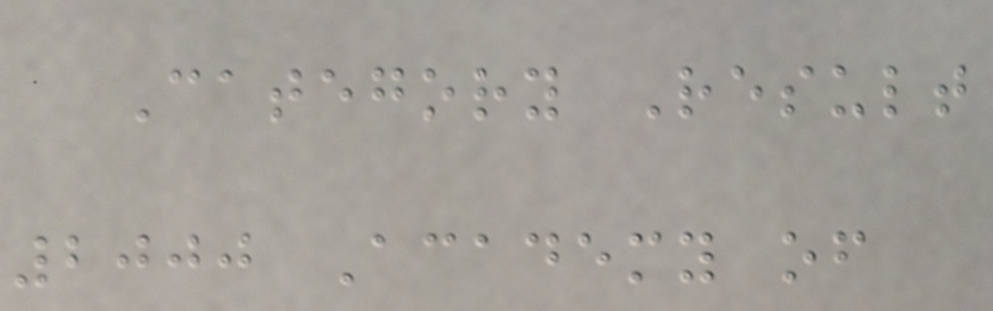Category Result
2000 Academy of
